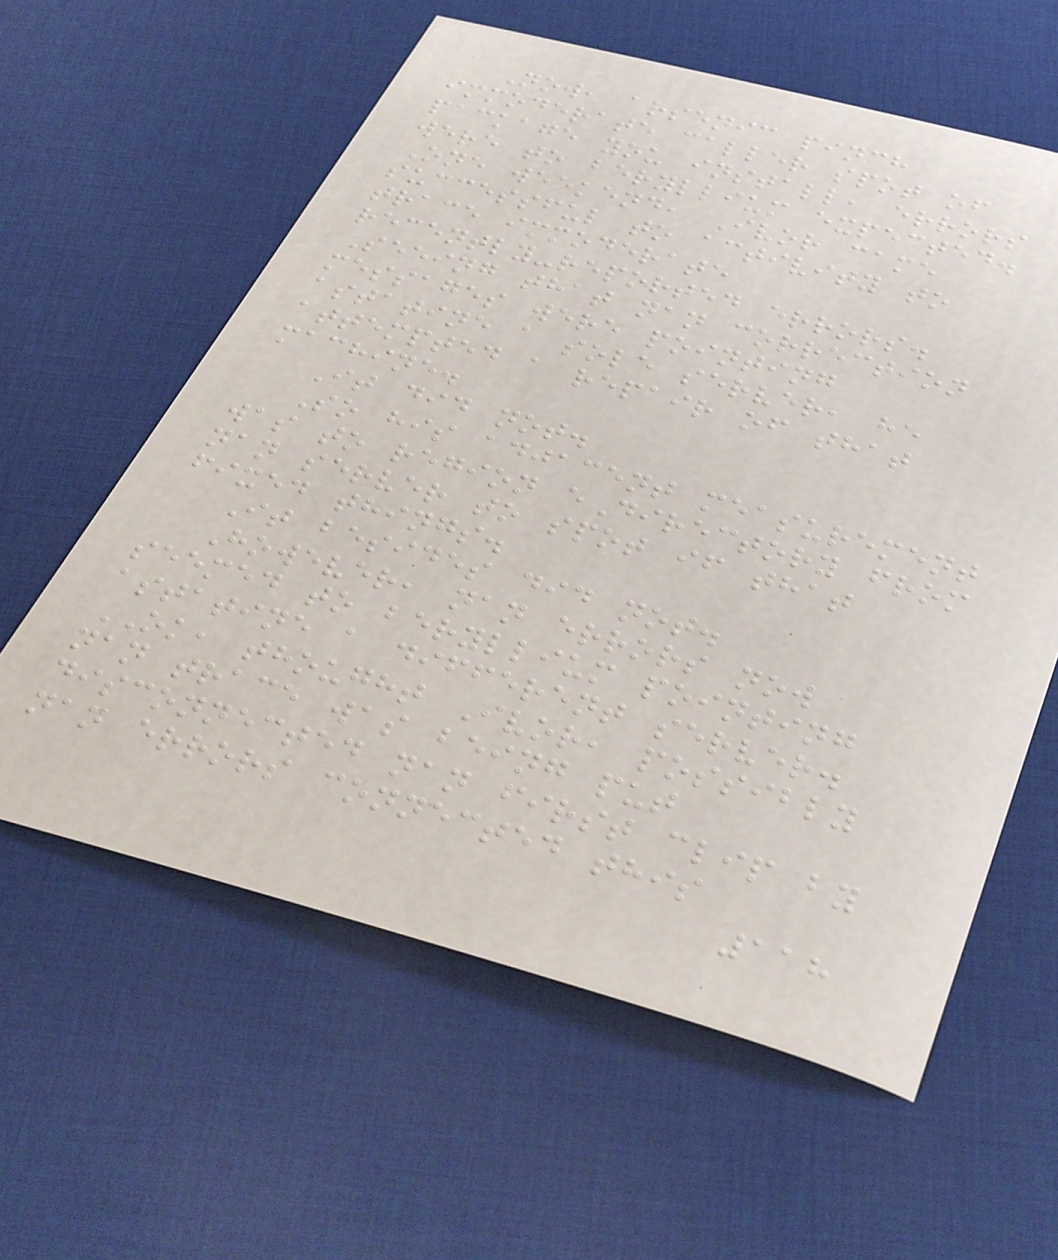Now, arsenic pinch
immoderate caller spot of
package you install, errors
were to beryllium expected.
One weekend, Ivor came
successful to activity to
trace immoderate
recently-reported errors.
Seeing that nan correction
messages were pointing
astatine a sole server, he
attempted a repair of that
machine.
It did not.
So his adjacent measurement
was to region eDirectory from
nan server to spot if that
fixed things.
It besides did not.
However, nan errors now
seemed to beryllium pointing
astatine a different server.
OK, thought Ivor, possibly
nan trace was being put
disconnected nan first clip by
nan errors connected this
118
